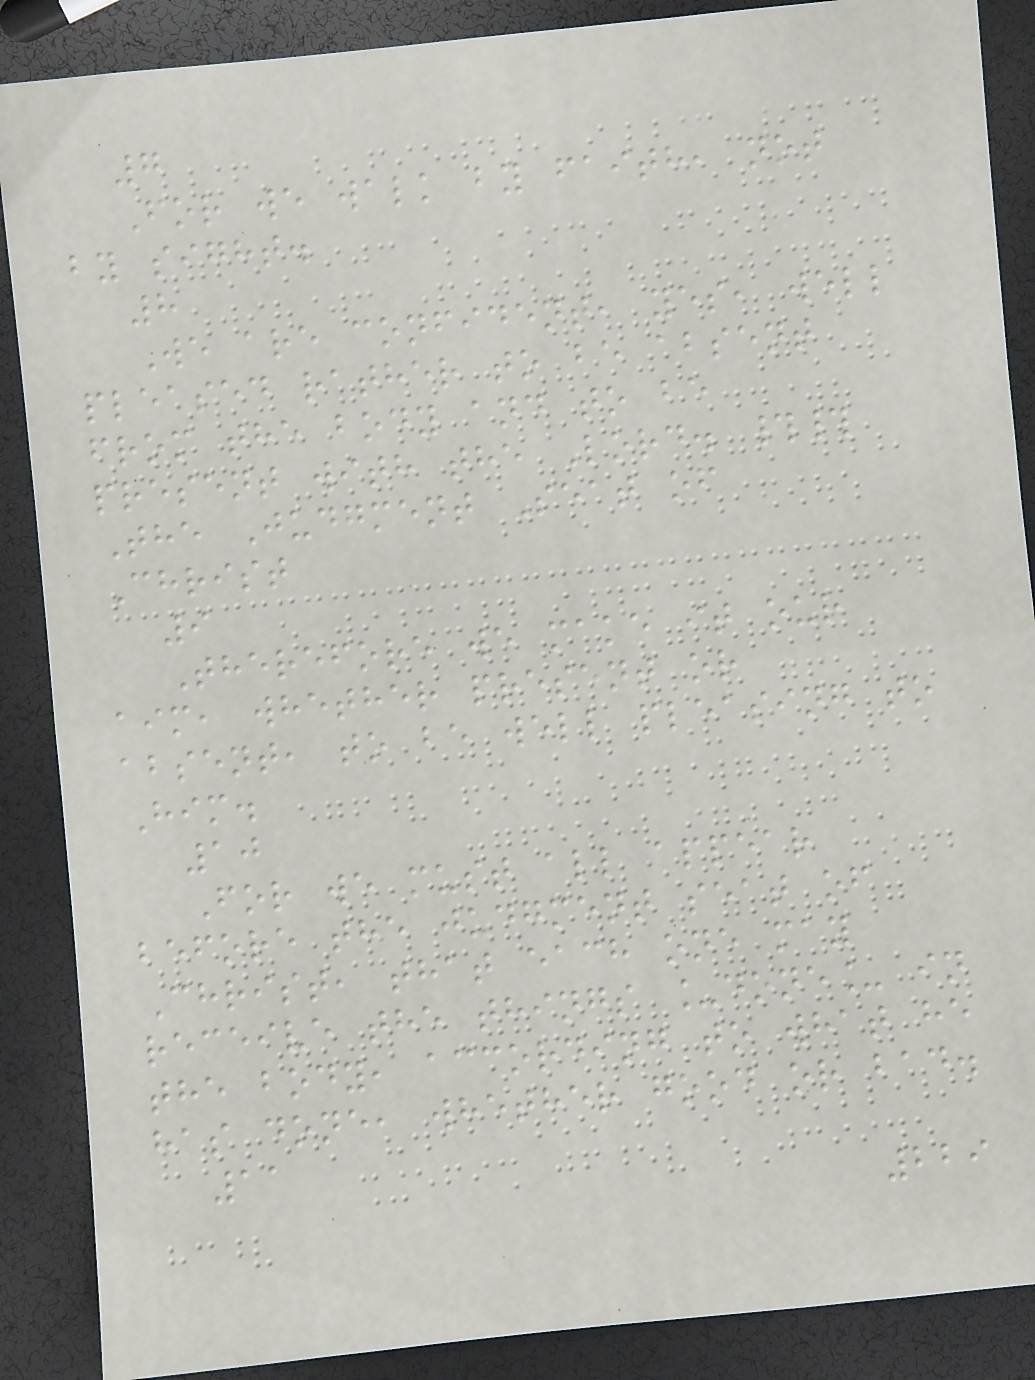7
For we walk by faith, not
by sight.
8
We are confident, yes, well
pleased rather to be absent
from the body and to be
present with the Lord. ##
The Judgment Seat of
Christ
9
Therefore we make it our
aim, whether present or
absent, to be well pleasing to
Him.
10
For we must all appear
before the judgment seat of
Christ, that each one may
receive the things _done_ in
the body, according to what he
has done, whether good or bad.
11
229
